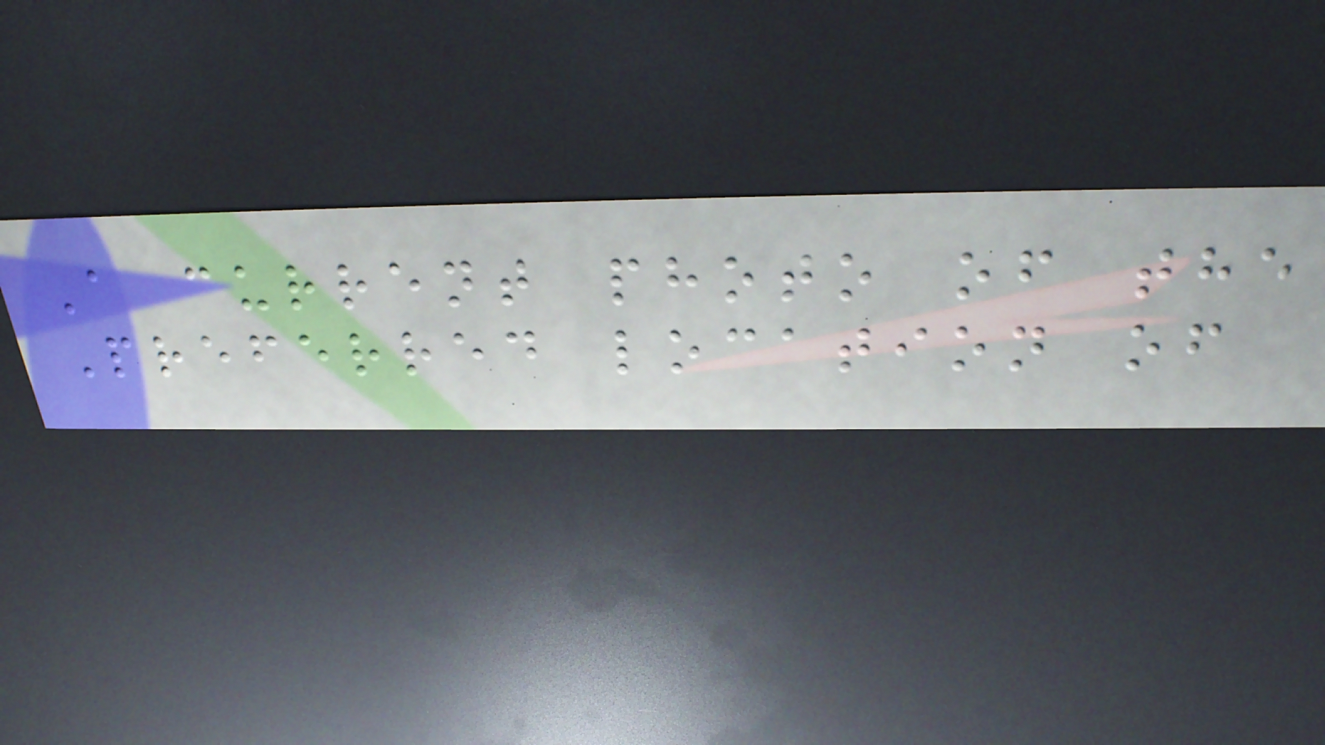A current photo of the
Preferred location of
